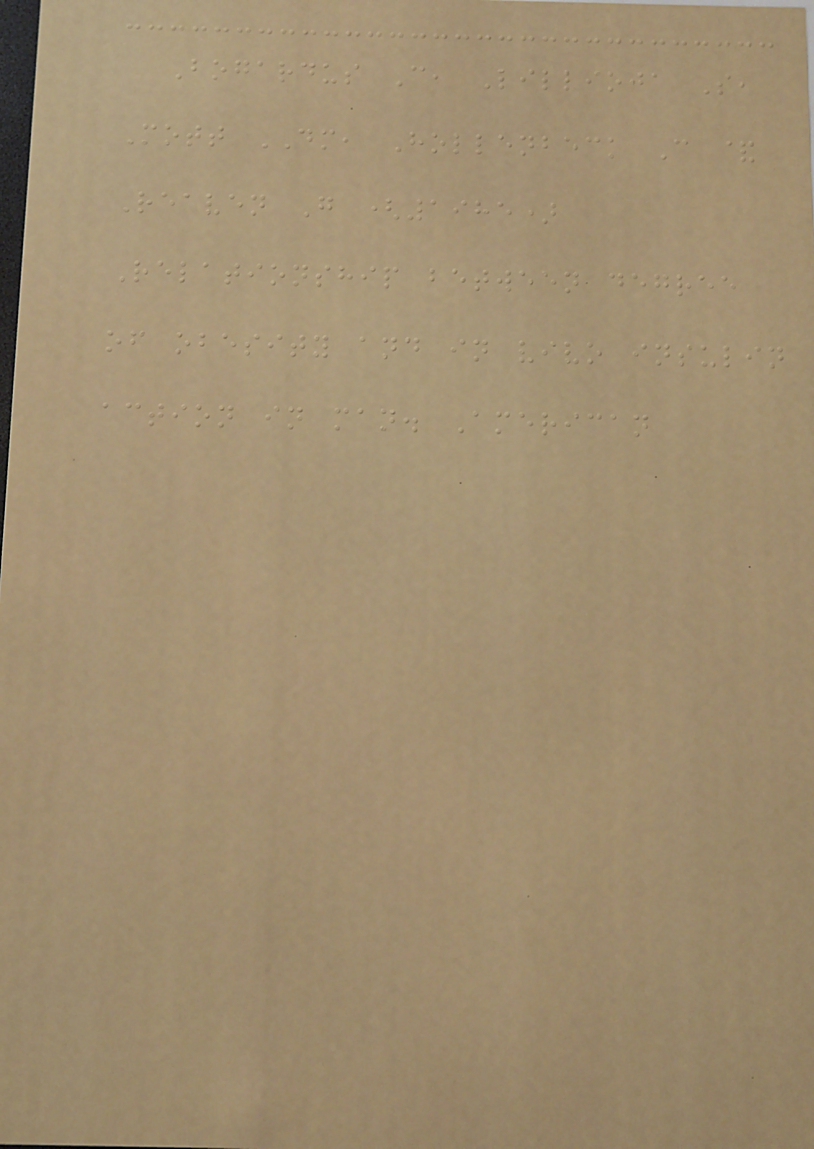Bogardus C, Lillioja S,
Mott DM, Hollenbeck C &
Reaven G (1985)
Relationship between degree
of obesity and in vivo insulin
action in man. American
